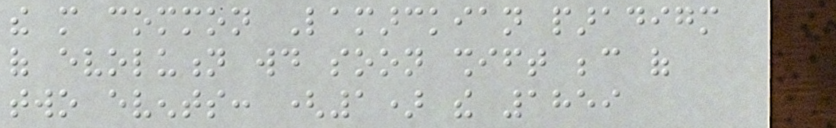the more common Lamarckian paradigm
of evolution would soon shift because of
two events: (1) the 1859
